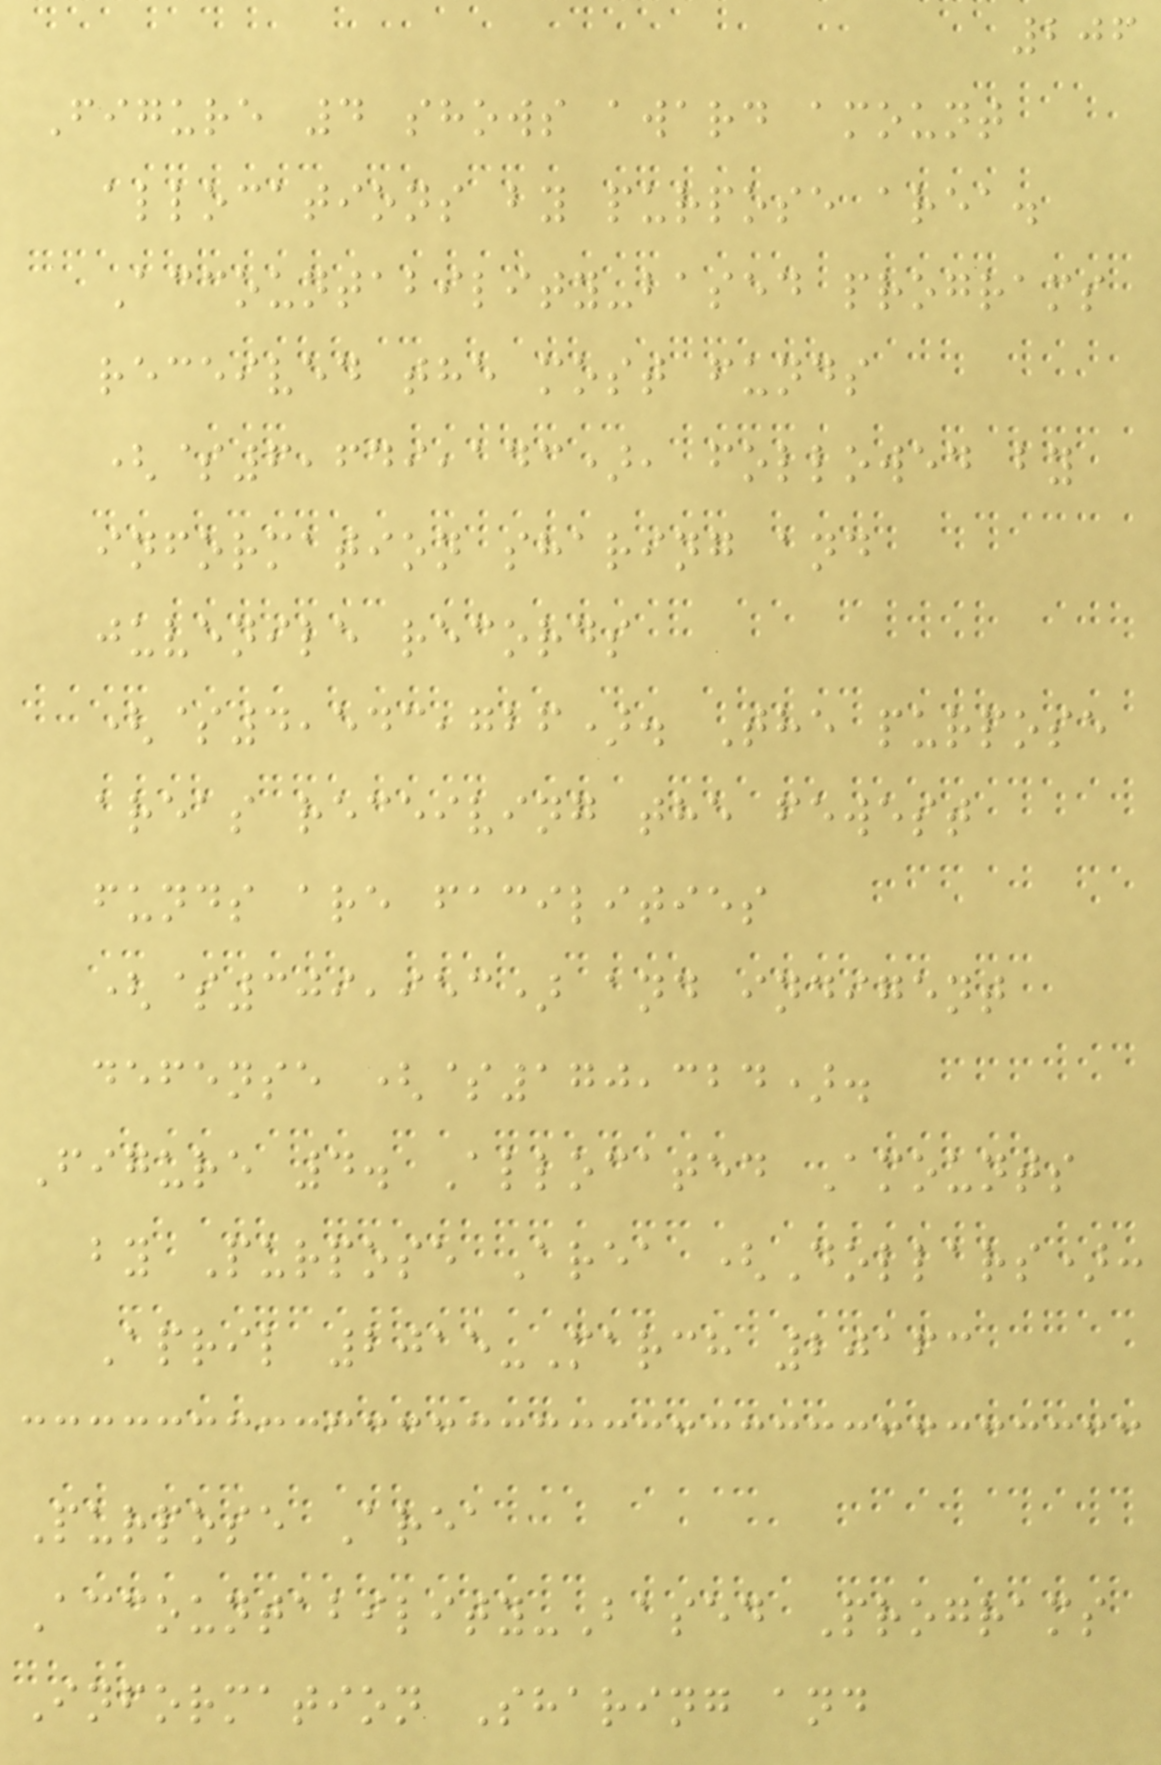206
Figure 4 shows award amount
allocations by purpose area.
Accountability-based programs
received the most funds
($6,649,143), followed by
information sharing and
juvenile records
($4,543,726). The purpose
areas receiving the fewest
funds are facilities
($309,953) and indigent
defense ($170,324).
Figure 4. Allocated Amounts
by Purpose Area (Dollars):
April 2015-March 20163
Purpose Area
Accountability-Based Programs
Information Sharing and
